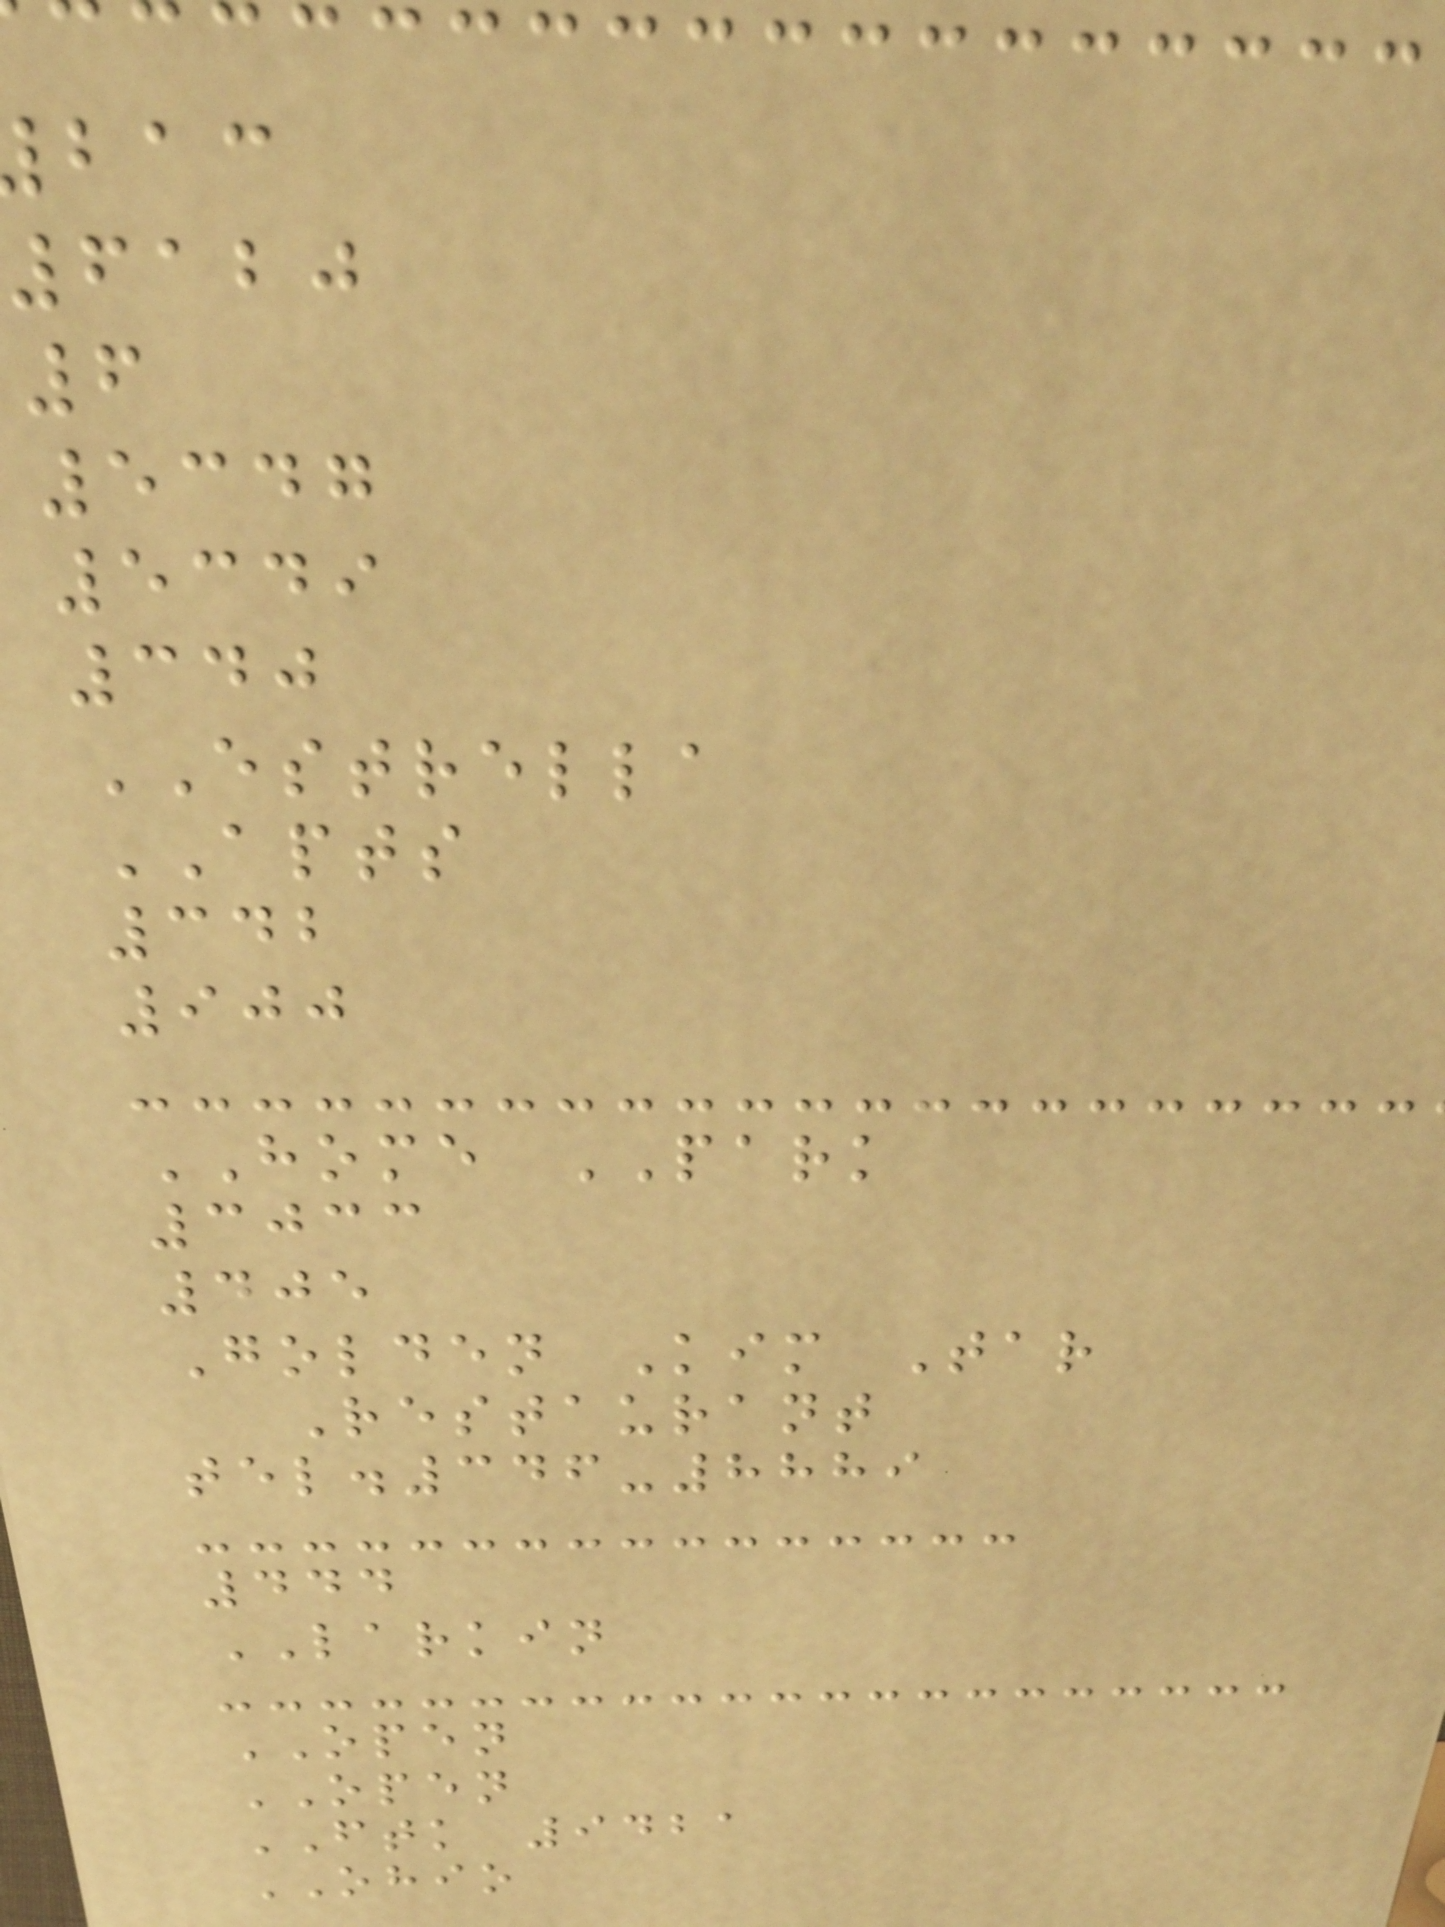6120
6
5347
5349
340
ESTRELLA
APTS
342
900
HOME PARK
3033
405
Golden Kim Tar
Restaurant
tel.346-8889
444
LARKIN
OPEN
OPEN
FTK 9421
OHIO
